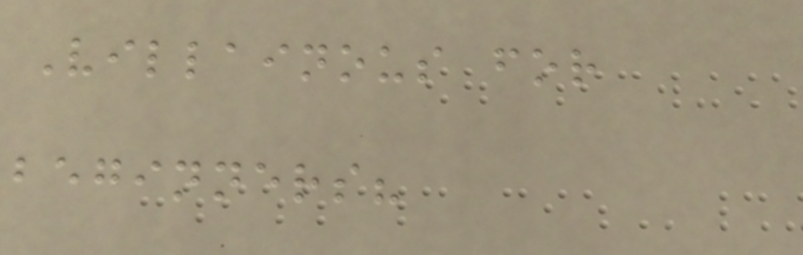Villainous for
beginners?
